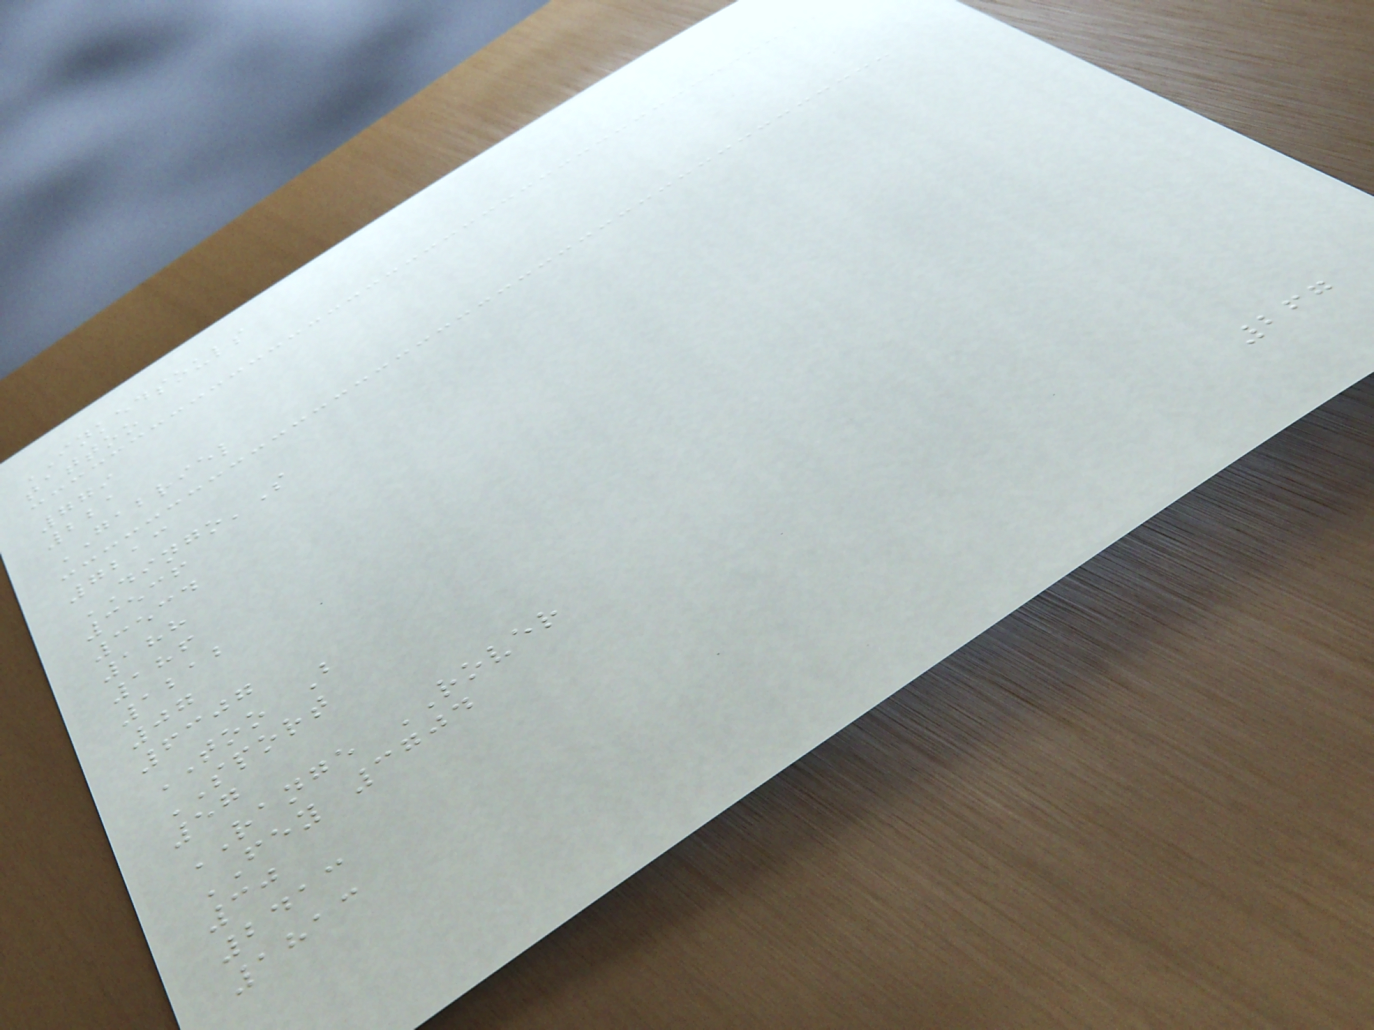INKEDSOULS
tattoo
779
221
GABRIEL
7213
DINGO'S
3536
3534
188
186
1212
07
6307
TOO B
SPORT
57
RANGE ROVER
FEY 3704
30
2413
1813
267
